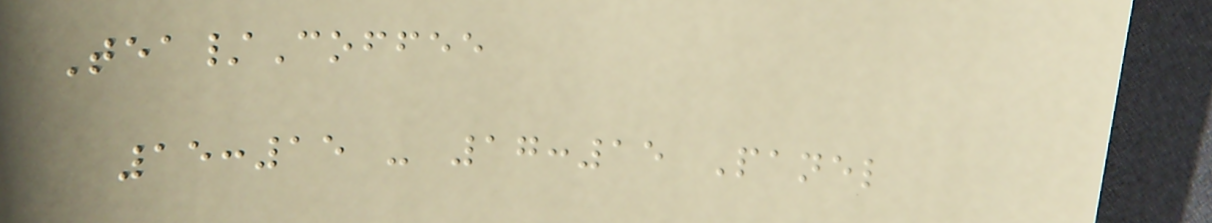Tea/Coffee
15:15 - 17:15 Panel
